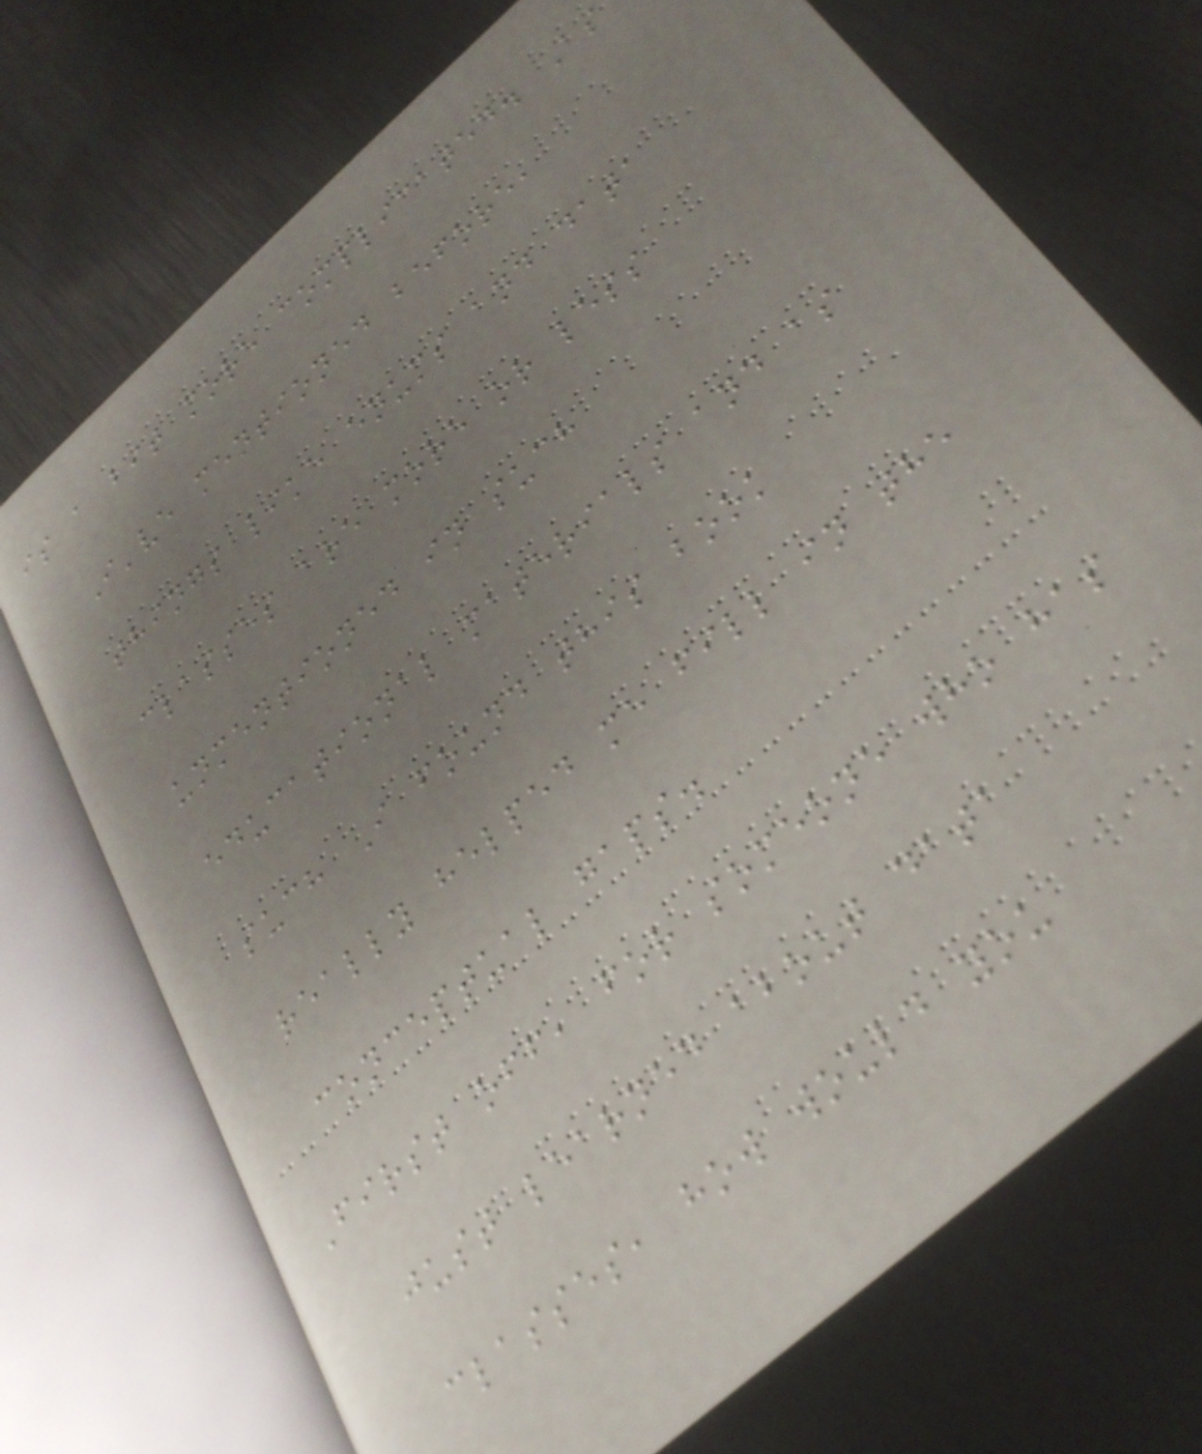is a bit more complicated. As
I've mentioned before,
things like enums and data
classes are more or less
unmentioned in such
educational materials and as
such I found this book
really helped me fill in the
conceptual gaps.
First off, for someone who has
just learned about data
classes, how would you
